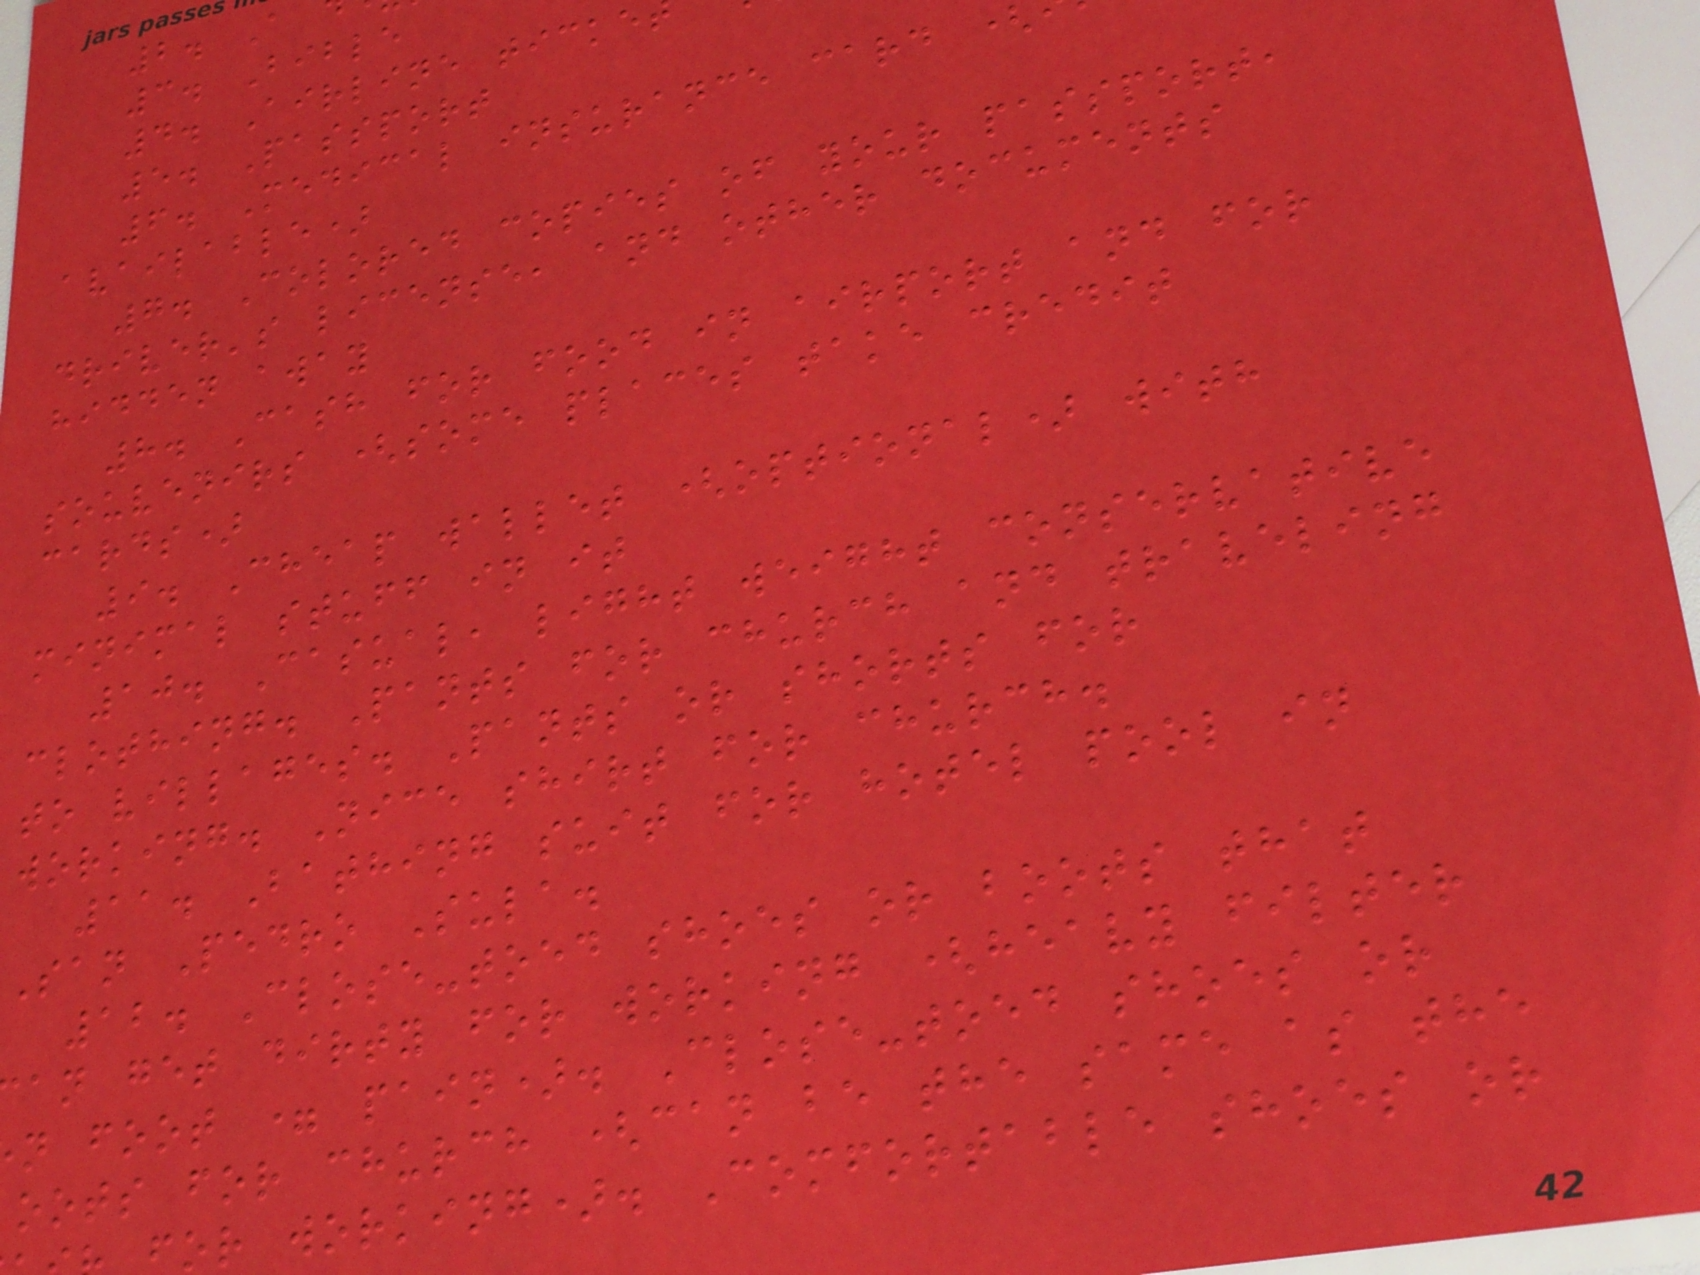3. Bible
4. Airline ticke
5. Passport
6. Medical insurance card (
available)
7. Colored copies of your passport,
driver's license, and other documents
hidden away
8. Cash for food in airport and for
souvenirs (some places take credit
cards)
9. Cheap wallet (optional) with
minimal stuff in it
10. Casual, light weight conservative
clothing. Pants for church and traveling
to villages. Pants or shorts for
working. Nice shirt for church.
11. Bathing suit for hotel pool in
San Pedro Sula.
12. Close-toed shoes or boots that
an get dirty for working (heavy filter
n foot = pain). Close-toed shoes or
oots for church (can be the same as the
or working). Comfortable shoes or
